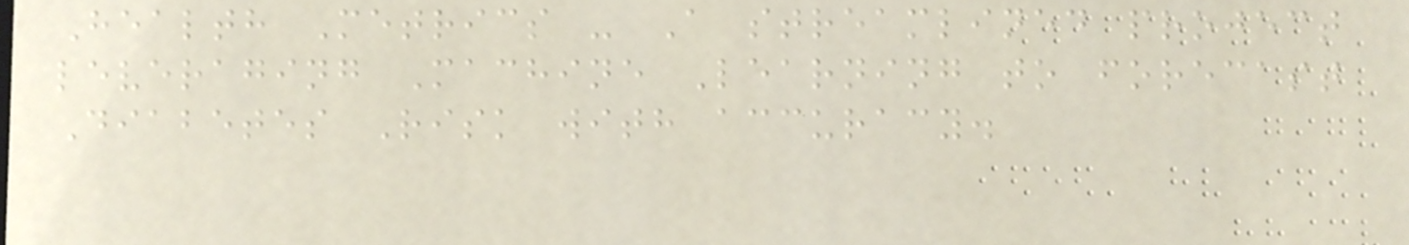Health Metrics - A streamlined project
leveraging Machine Learning to forecast
Diabetes Risk with accuracy.
